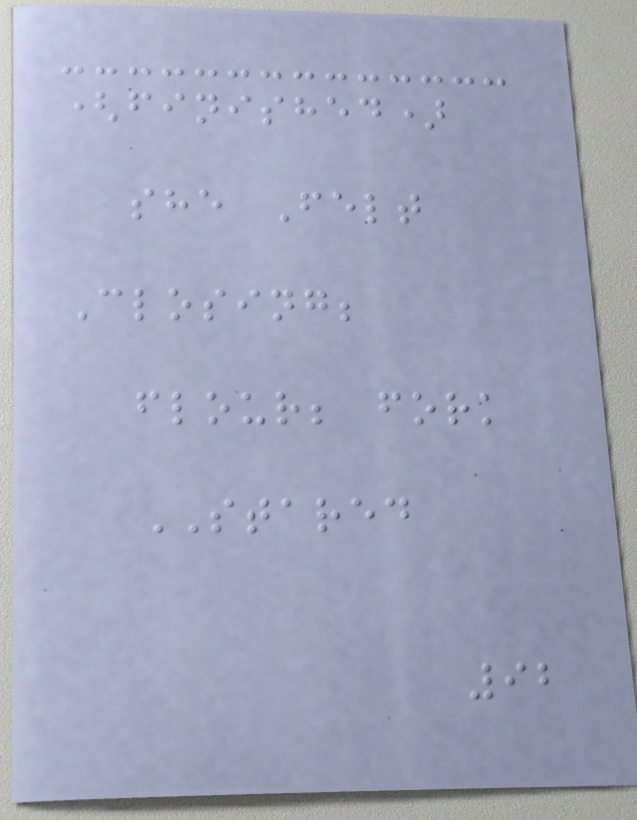(finished)
she Felt
Closing;
flour; fork
STARED
92
